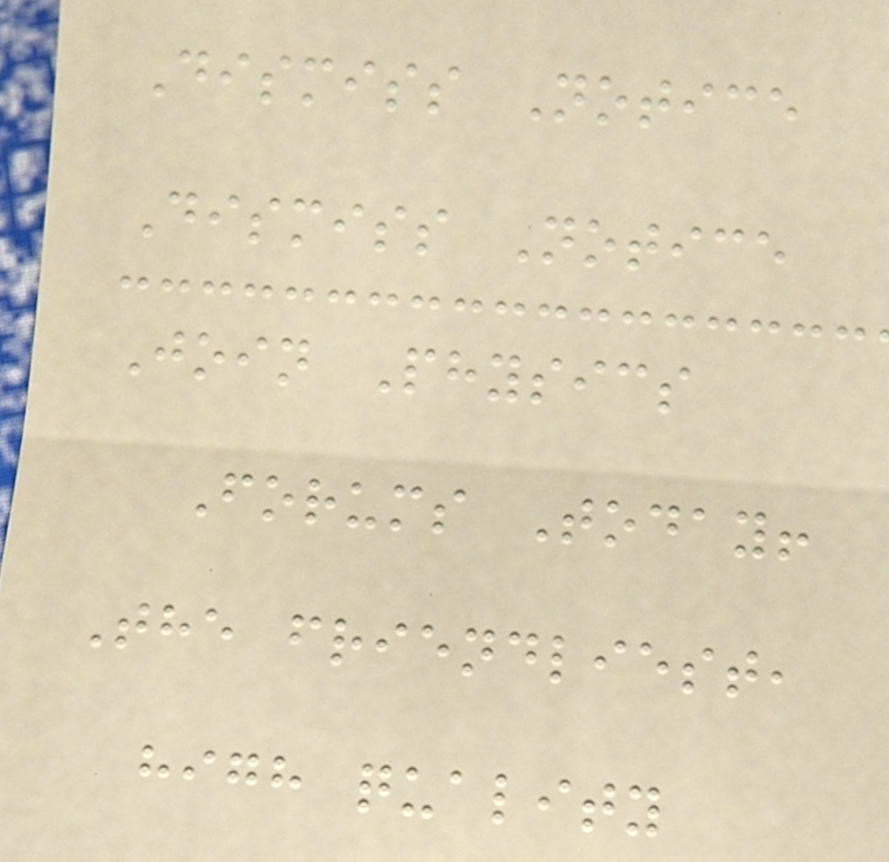Dismiss Notice
Dismiss Notice
Join Physics
Forums Today!
The friendliest,
high quality
